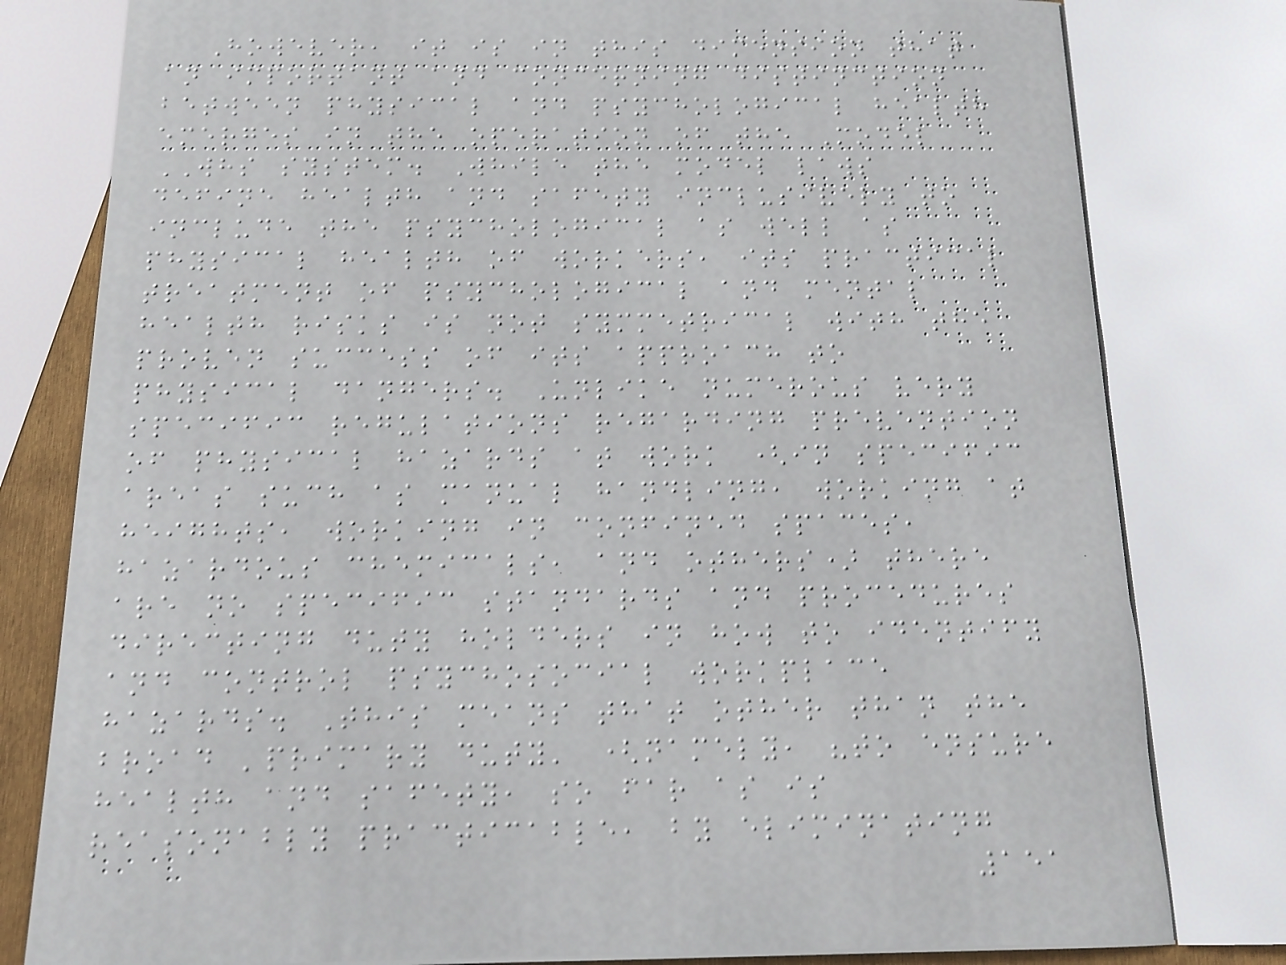However, it is in this dimension that
an important and concerning distinction
between physical and psychological health
emerges in the operation of the Model
WHS system. While the model laws
define health and safety inclusively to
include the psychological as well as
physical health of workers, its practical
treatment of psychological and mental
health risks is not symmetrical with the
proven success of its approach to
physical dangers. Unlike numerous very
specific regulations regarding prevention
of physical hazards at work (in specific
areas such as manual handling, working at
heights, working in confined spaces,
hazardous chemicals, and others) there
are no specific standards and procedures
directing duty holders in how to identify
and control psychosocial workplace
hazards. This means that other than the
broad 'primary duty' (namely, "to ensure
health and safety, so far as is
reasonably practicable, by eliminating
151
